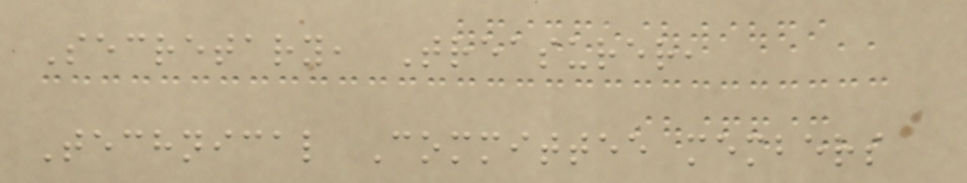Secretary, Treasurer,
Technical Committee members
